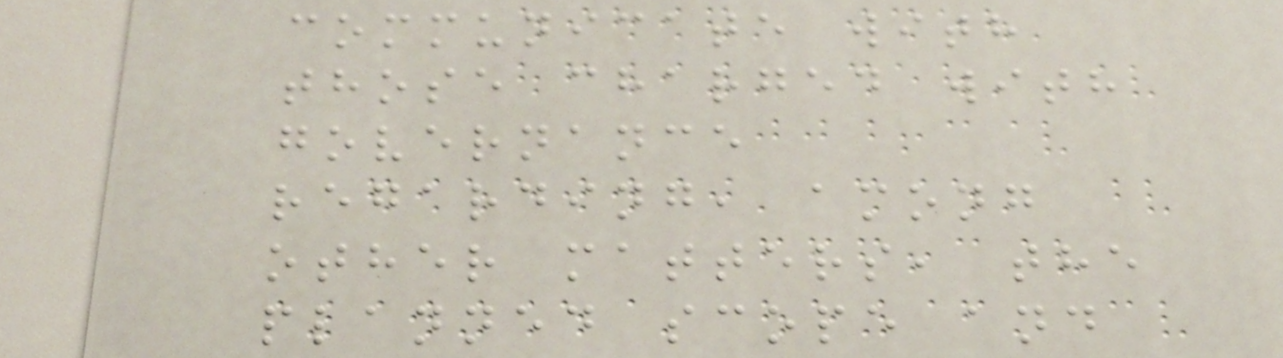communicate with
those charged with
governance
regarding, among
other matters, the
planned scope and
